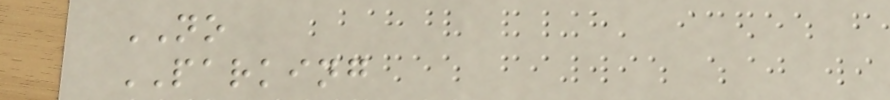NO
PARKING
